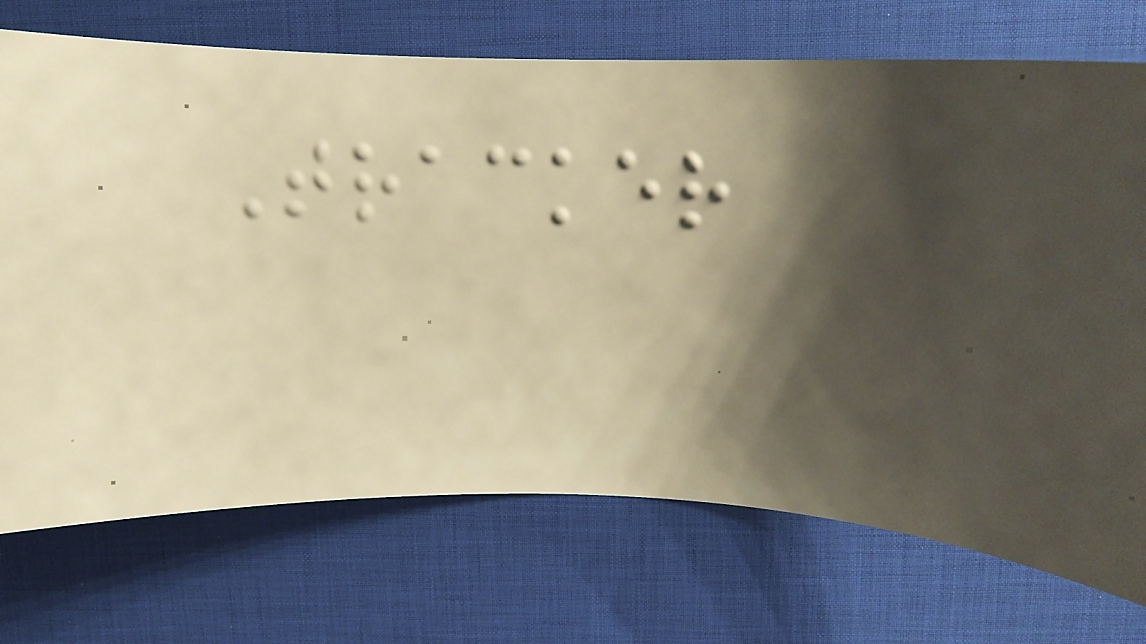Tracker
